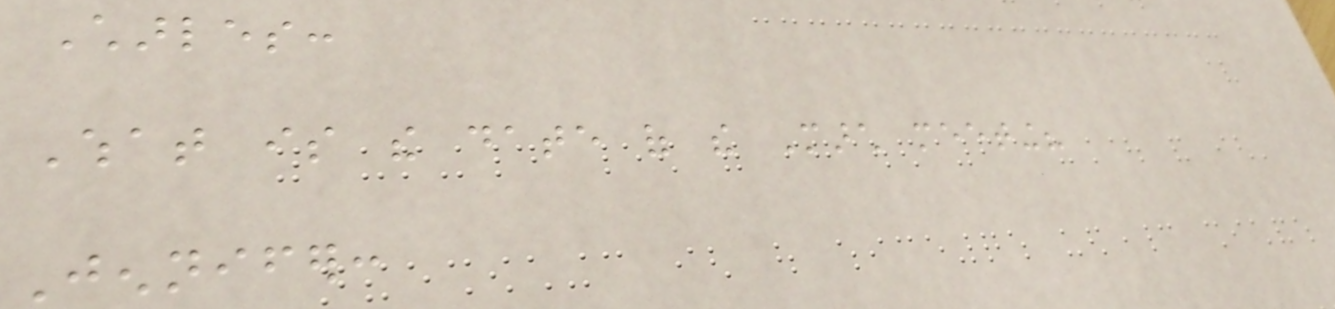Charles:
What is the date of the March meeting?
Jennifer:
